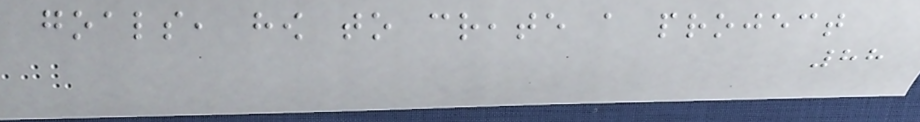goals, how to create a project
88
